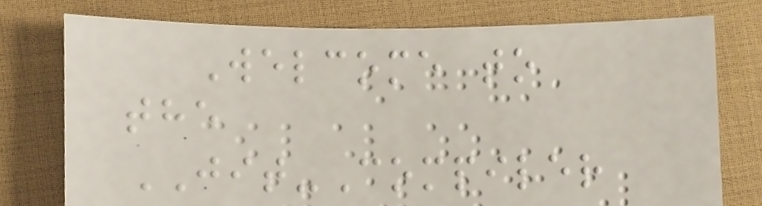Welcome to
the
JIT-Compiler
